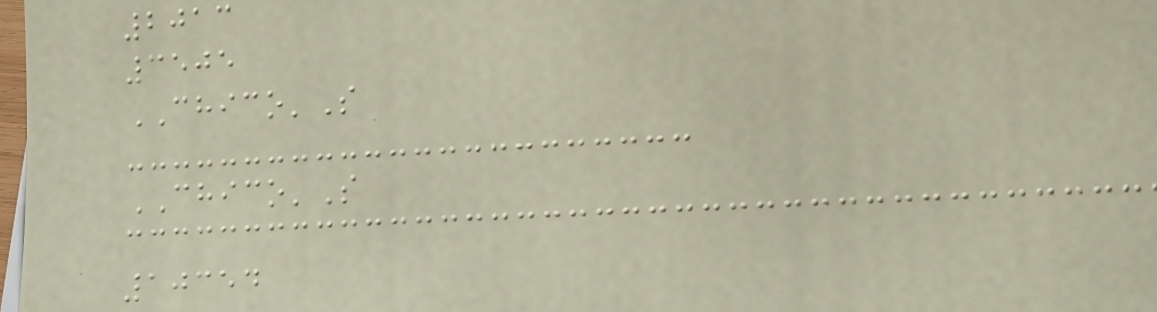2013
3505
CHICO'S
CHICO'S
10354
